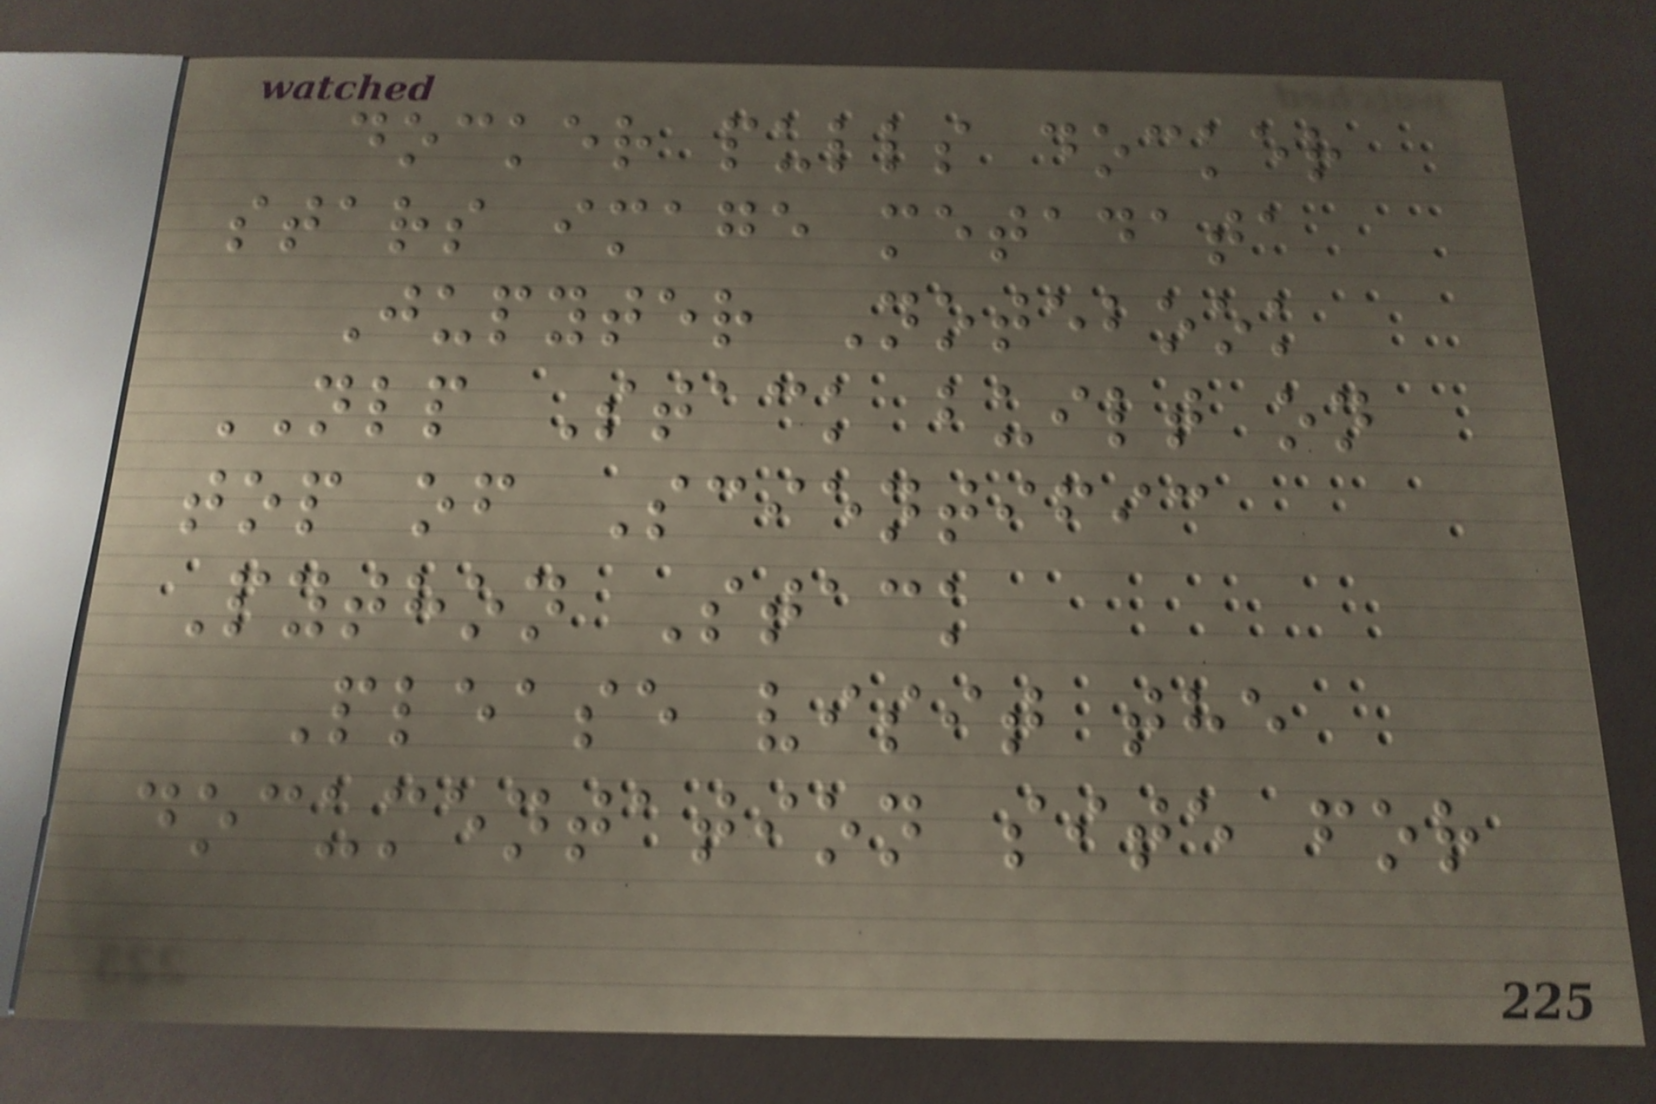docker pulls docker
stars image metadata
Jupyter Notebook
NLP Stack built on
top of Scientific
Python Stack
Please visit the
documentation site for
